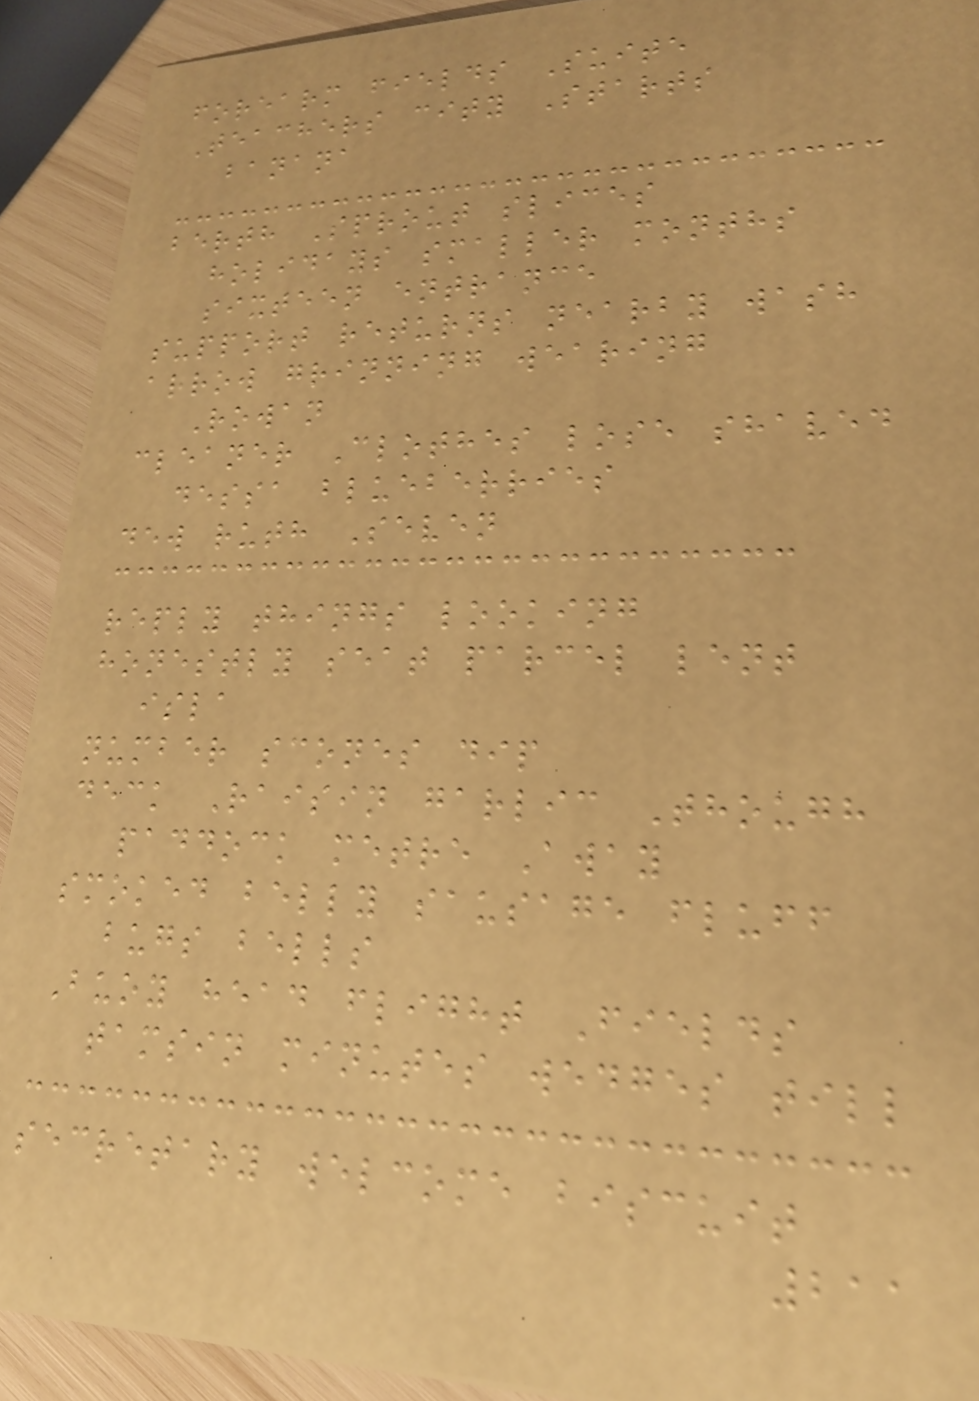forearm fields Suite
Teachers city Starts
banana
berth Sprout slices
holidays smaller months
sixteen entrance
support returns nearby wash
arrow grinning wearing
Rowan
cleaner Clothes lose shaved
dessa blueberries
dew ruth Seven
reply things looking
honestly seat parcel lent
isla
number scones dip
deck Raisin garlic Though
paddock metre Away
smoked belly sausage fluff
bugs bells
Buoy head flight Fields
tamsin minutes wedges till
secretary welcome biscuit
211
